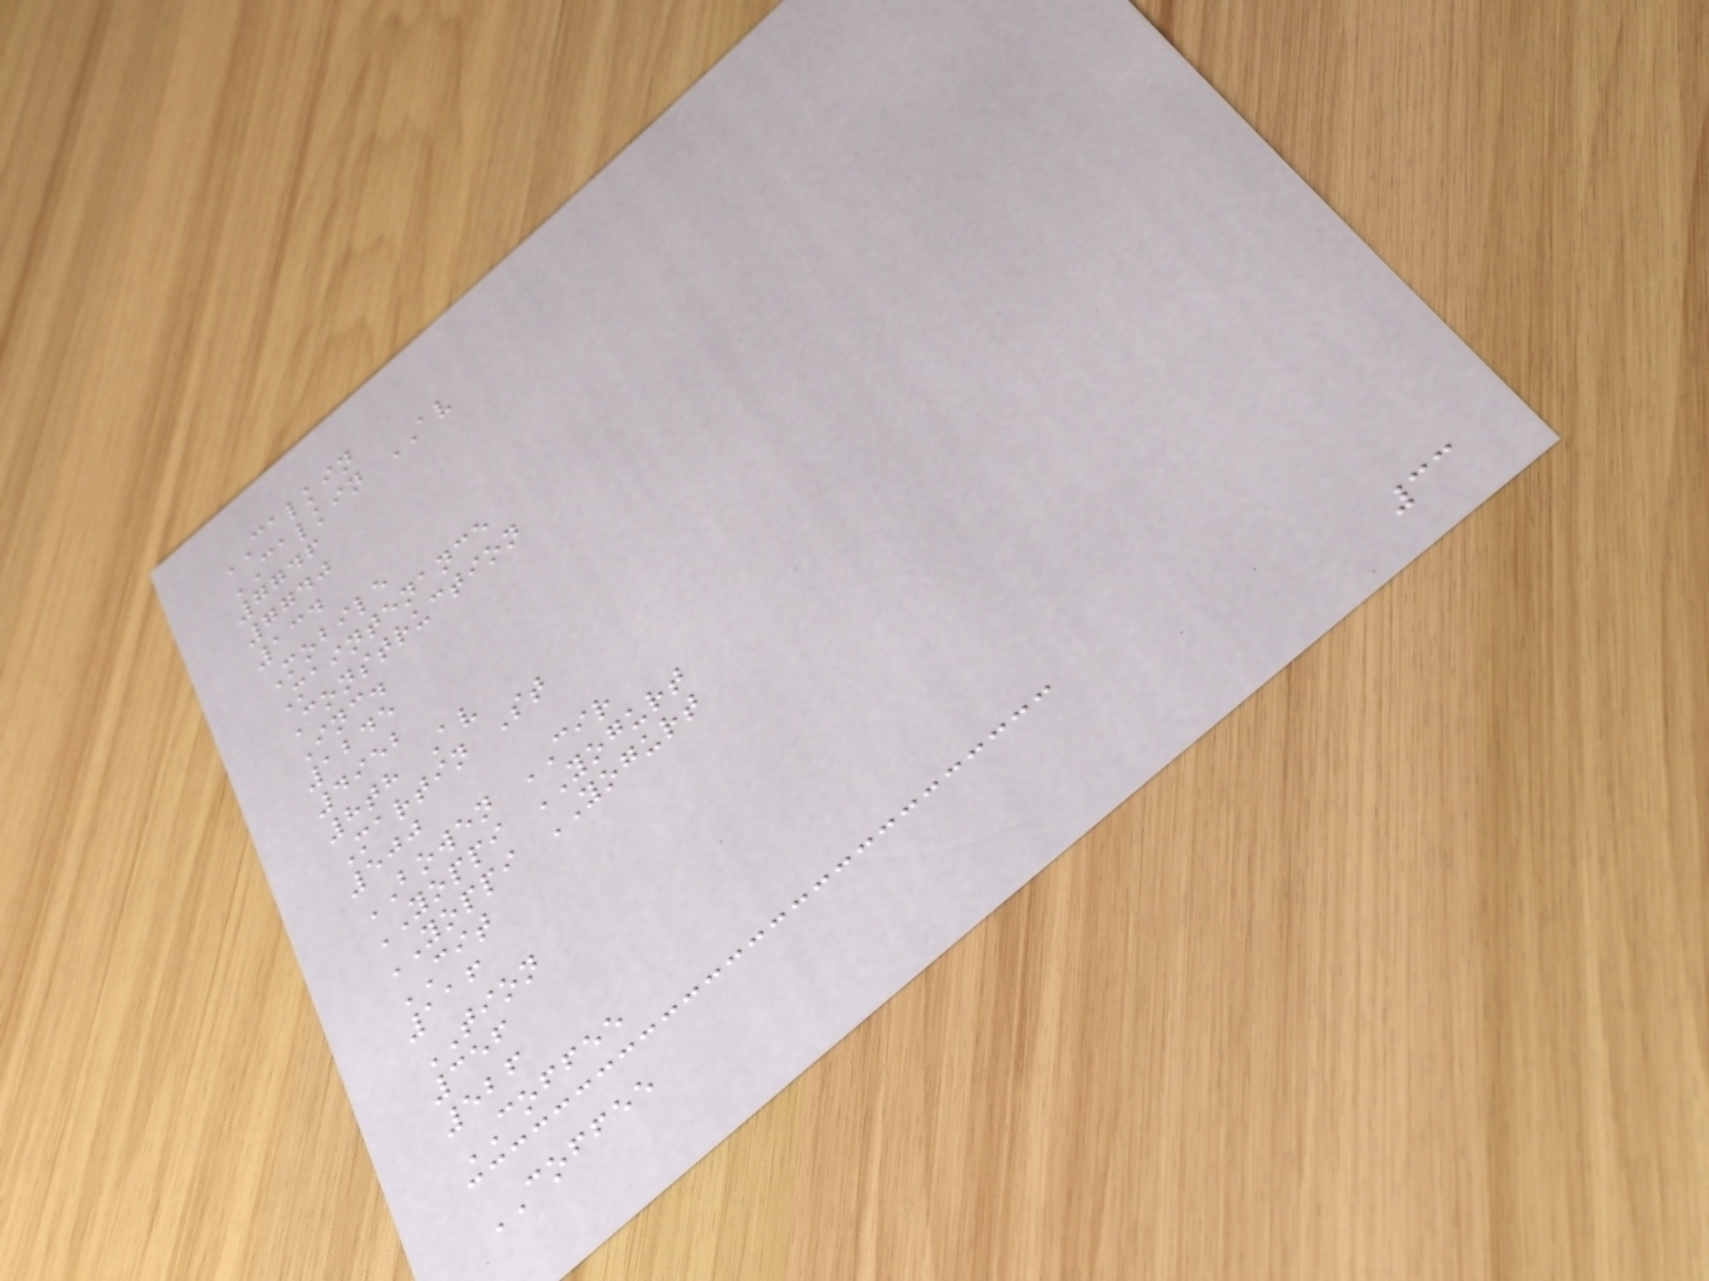CALKIN
CALKIN AV
7746
7740
134
Mobile
Maintenance
Construction
Inc.
1245
4952
8th Av
Martin St
500
BOWEN CIR
YOPPI YOGURT
YOPPI YOGURT
CIT
116
TION
356
526
COFFEE
COFFEE
33
